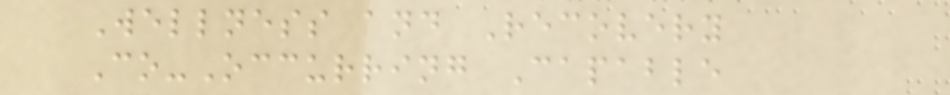Wellness and Recovery
Co-Occurring Capable
